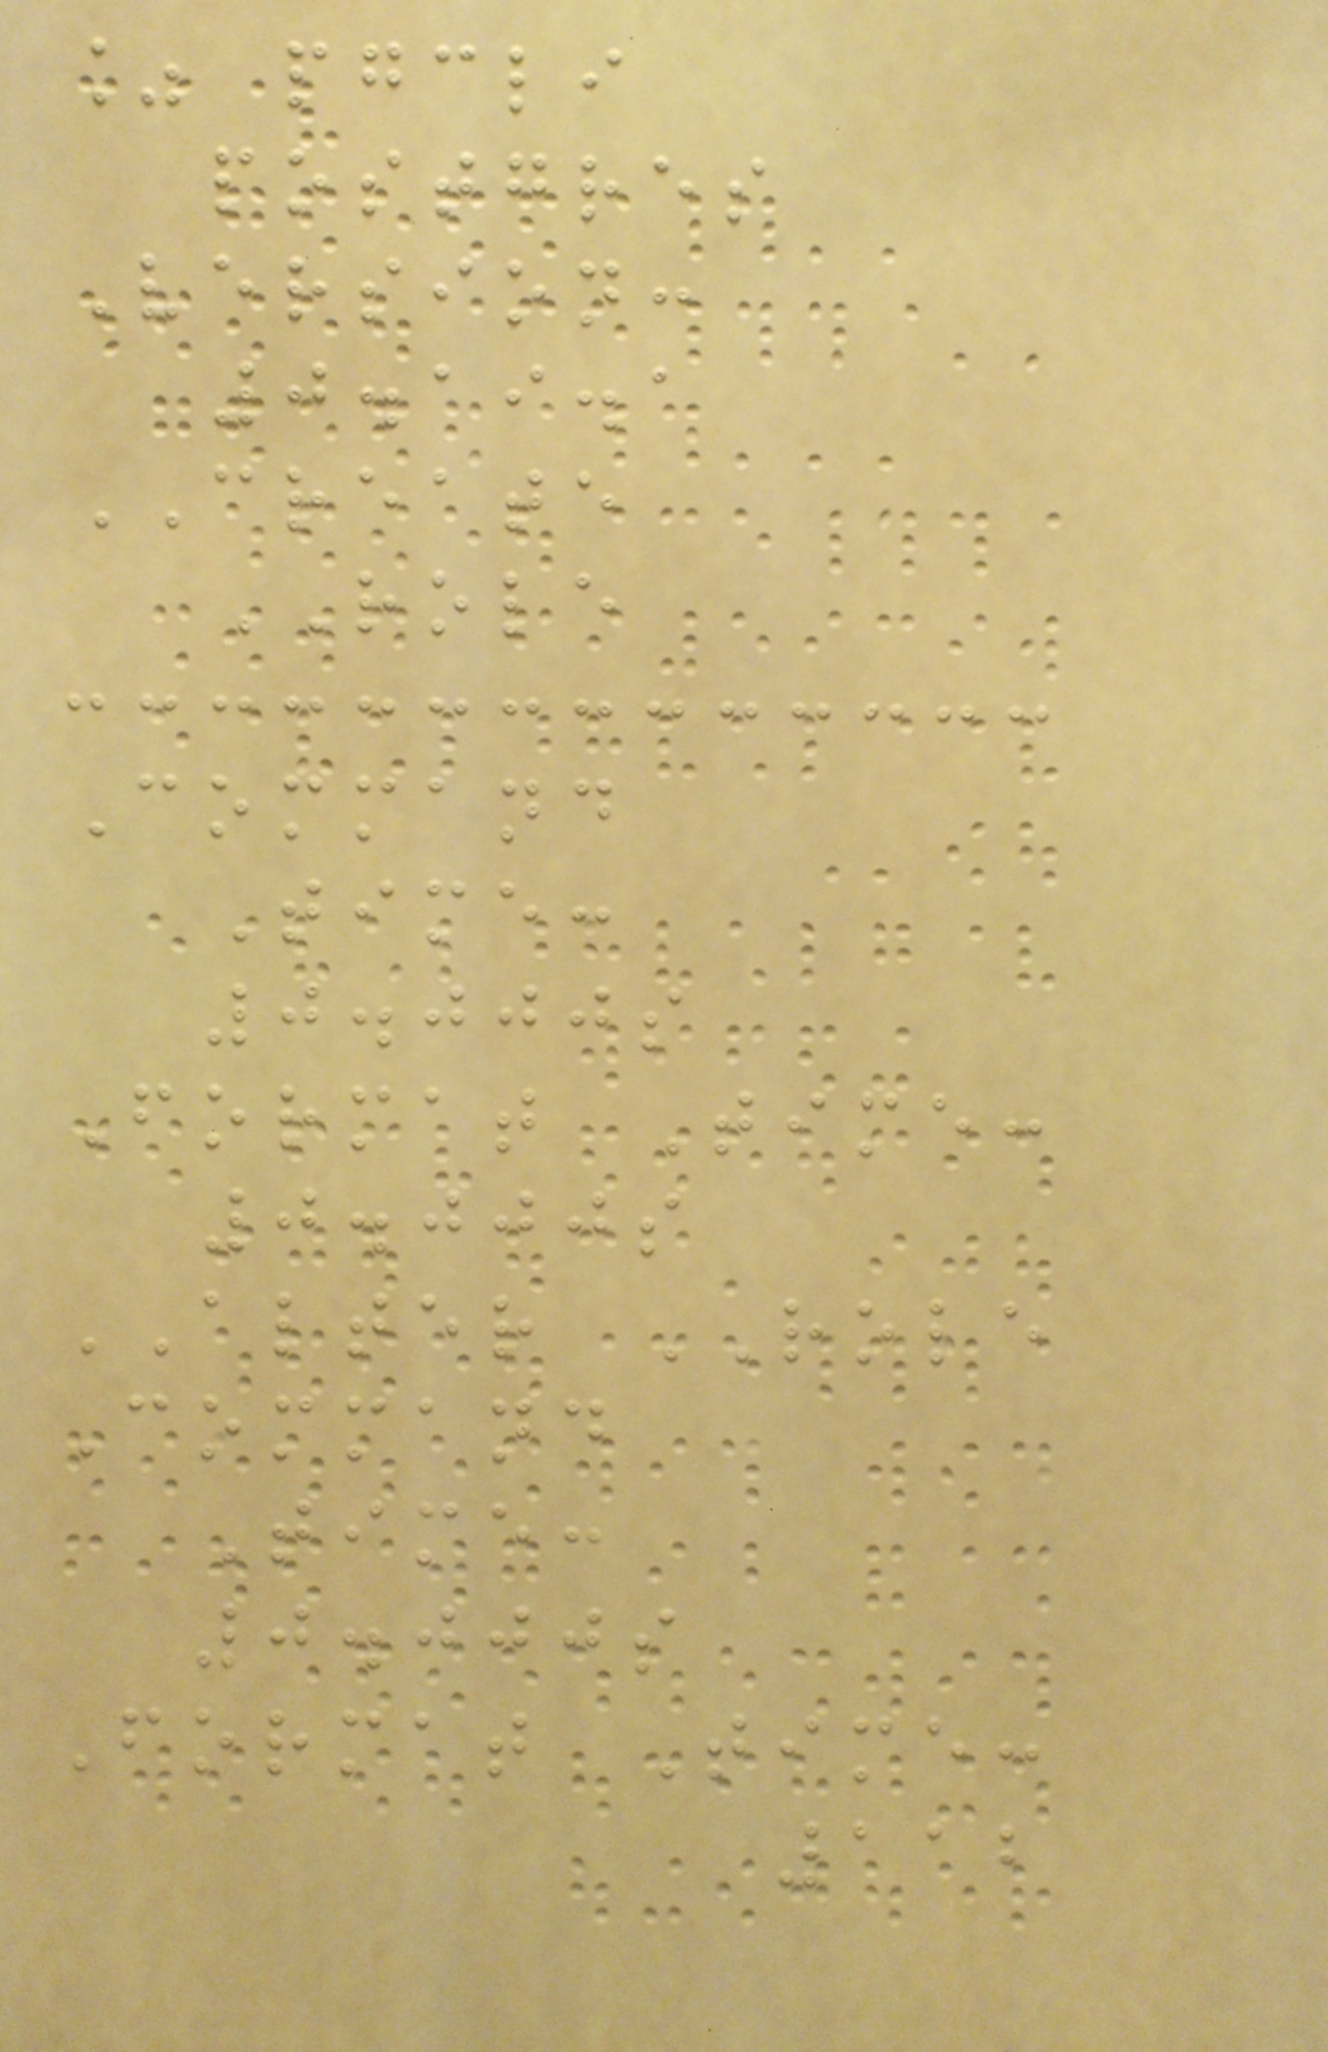% pgcli
postgres
Version:
0.19.1
CREATE
ROLE
Command
Time:
0.000s
Format Time:
0.000s
ALTER ROLE
Command
Time:
0.000s
Format Time:
112
